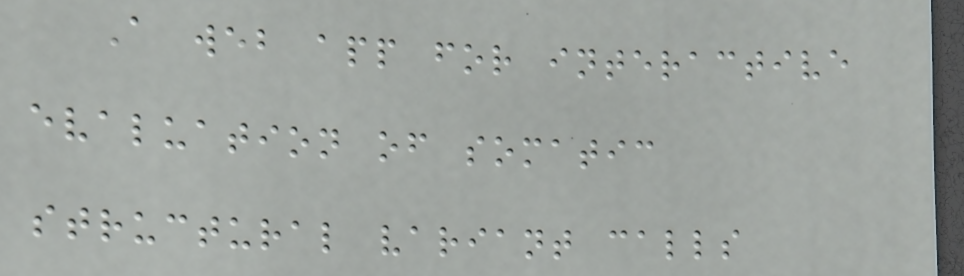A web app for interactive
evaluation of somatic
structural variant calls
